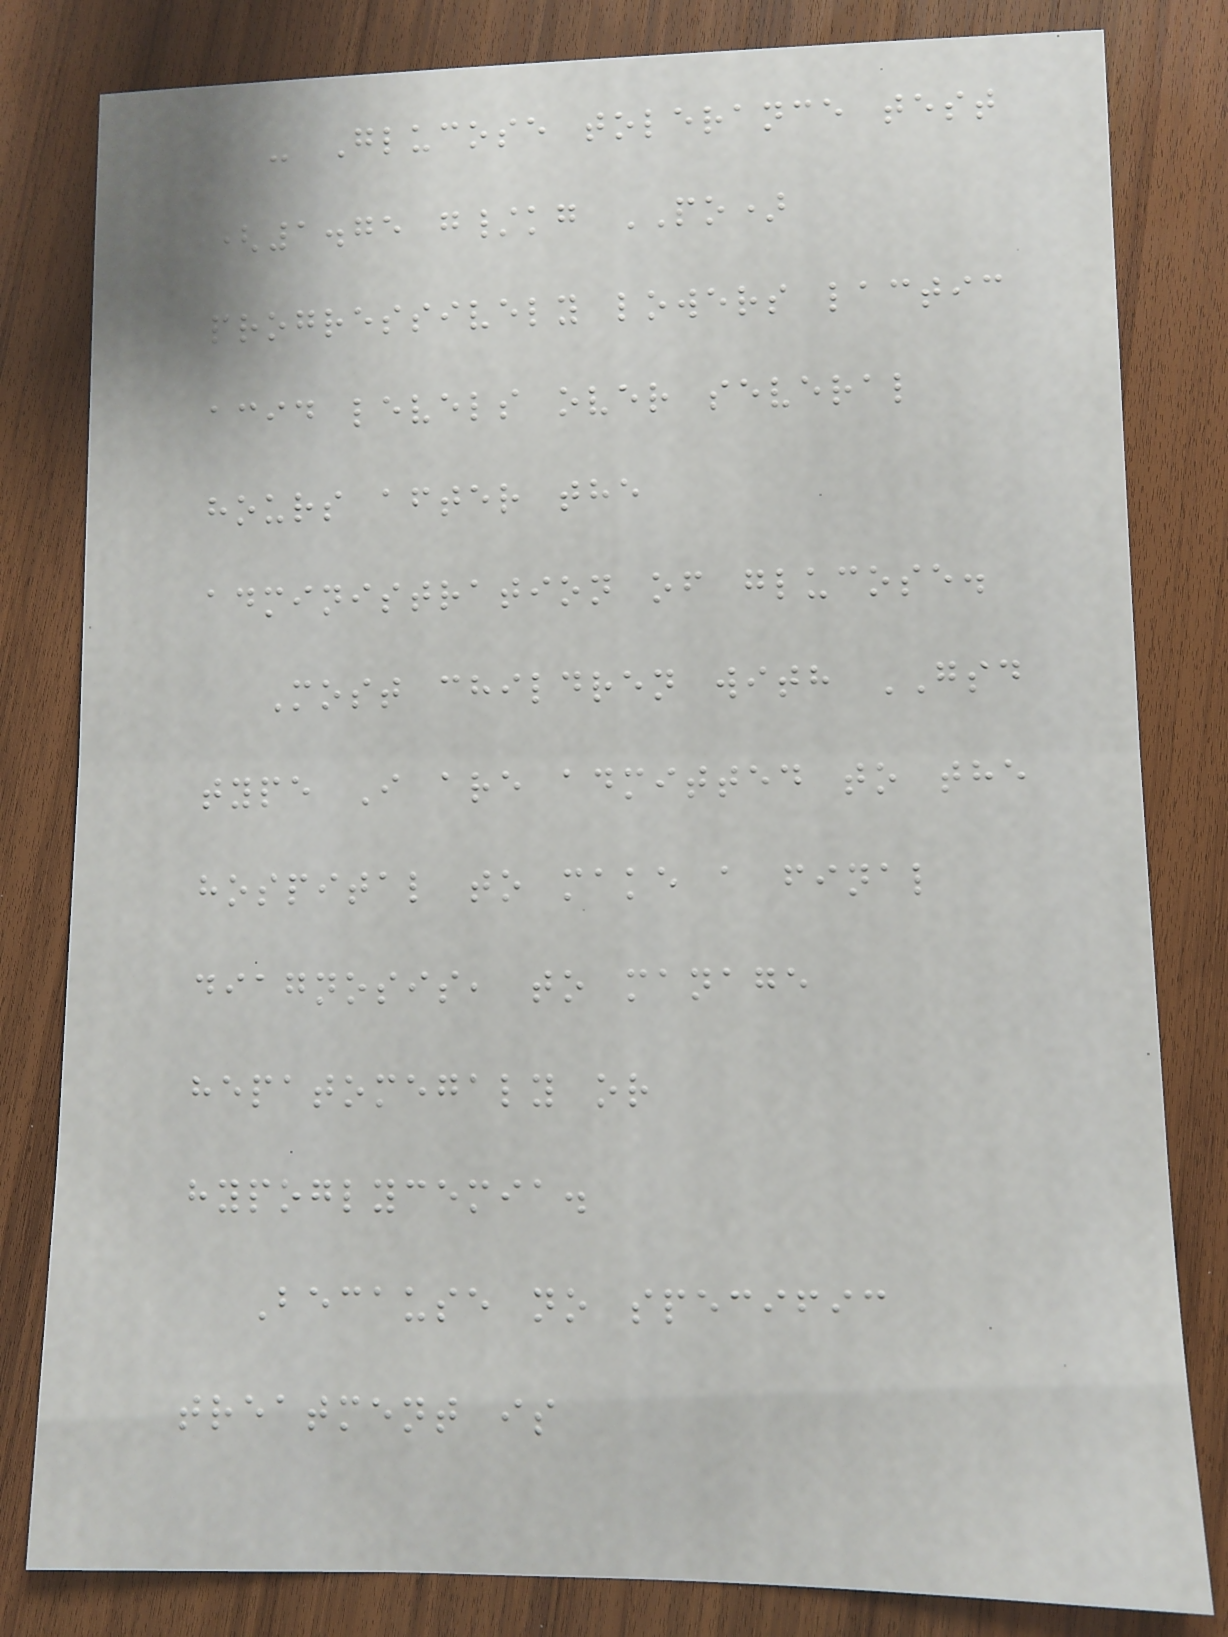- Glucose tolerance test
(1.75 g/kg PO)
progressively lowers lactic
acid levels over several
hours after the
administration of glucose.
Most children with GSD
type I are admitted to the
hospital to make a final
diagnosis, to manage
hepatomegaly or
hypoglycemia.
Because no specific
treatment is
